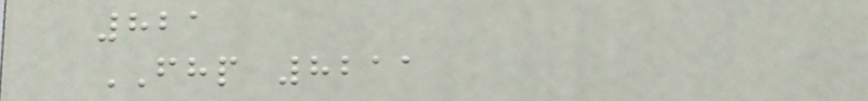821
FHP 8211
